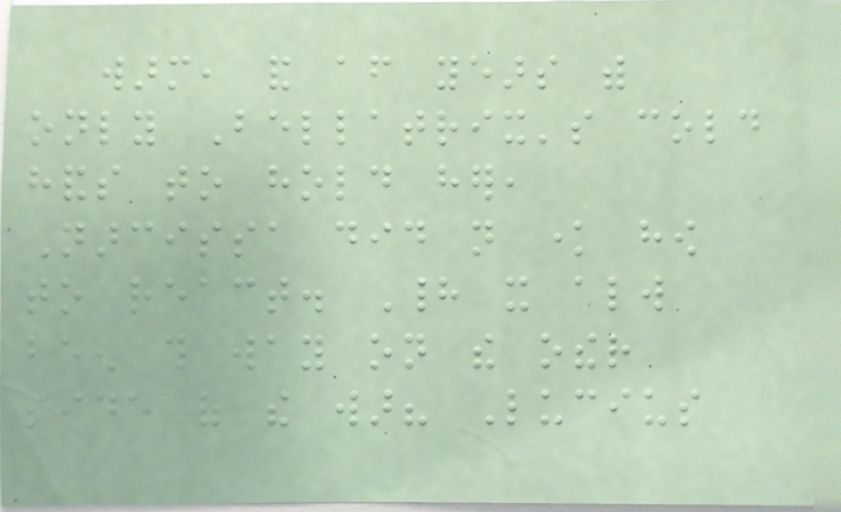warm, and after years with
only Bellatrix's cold
hands to hold her,
Narcissa did not know how
to react. Had it always
been this way on the other
side of the war? Lucius
